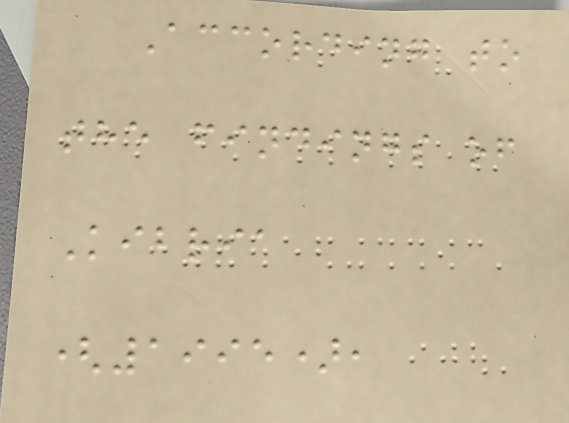According to
the findings of
Kibria
(1995),
